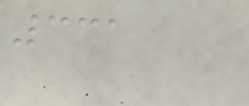331
